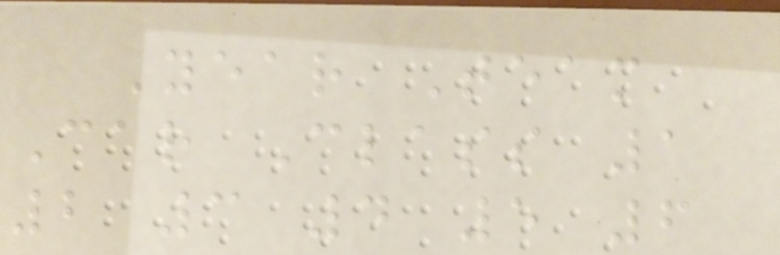Year Team
Car Class 1
2 3 4 5 6
